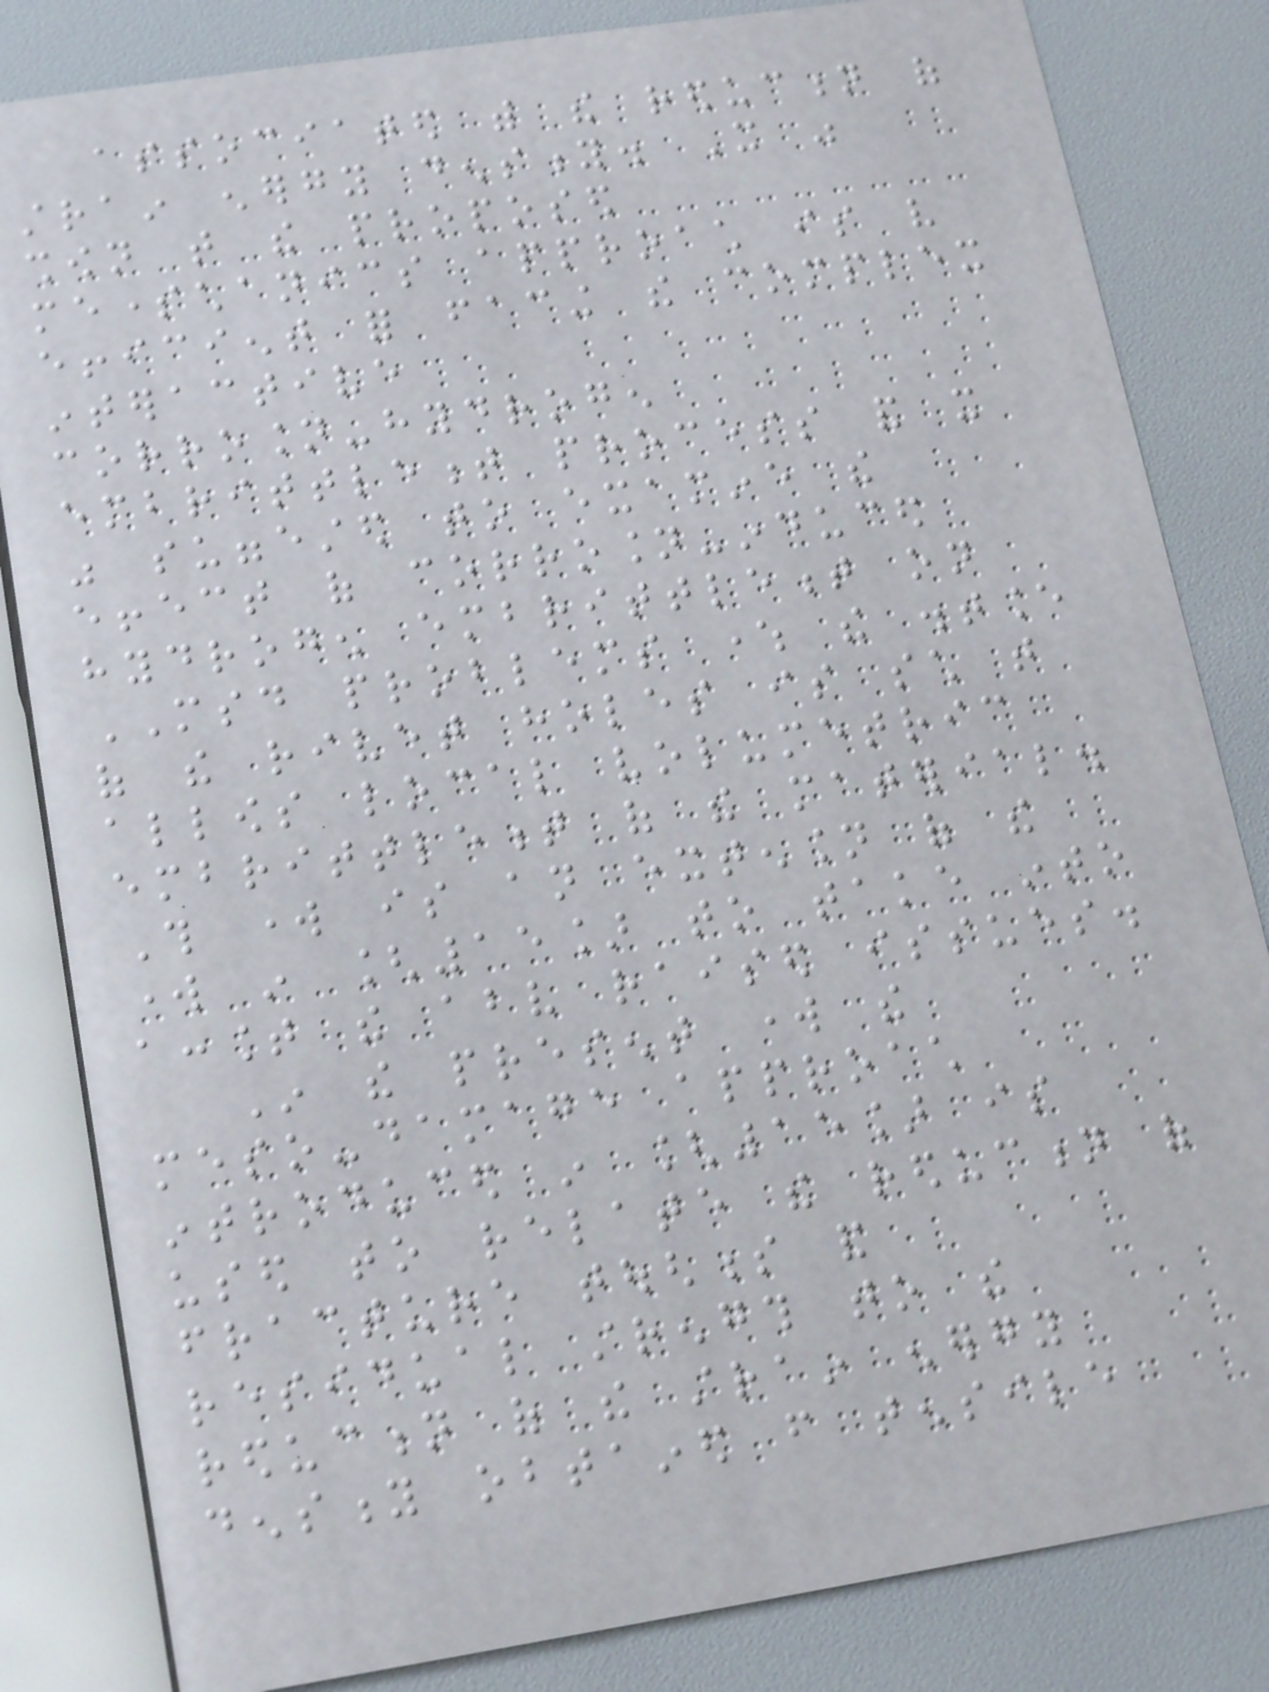associated with the reduction of
strain energy density. It was
shown that the proposed
mesomechanics approach is very
efficient for facing the complex
interactive
corrosion-hydrogen
embrittlement process and it
was suggested to examine the
effect of corrosion-induced
hydrogen embrittlement on
MSD problems where the distance
of the rivet holes is such that
allows local volumetric
embrittlement of the material.
This work is an extension of the
work in [15] to take into
account the above raised issues.
In the present work the
meso-damage approach
introduced in [15] is
used to relate the reduction of
fracture toughness and
residual strength to the
reduction of the strain energy
density obtained from tensile
